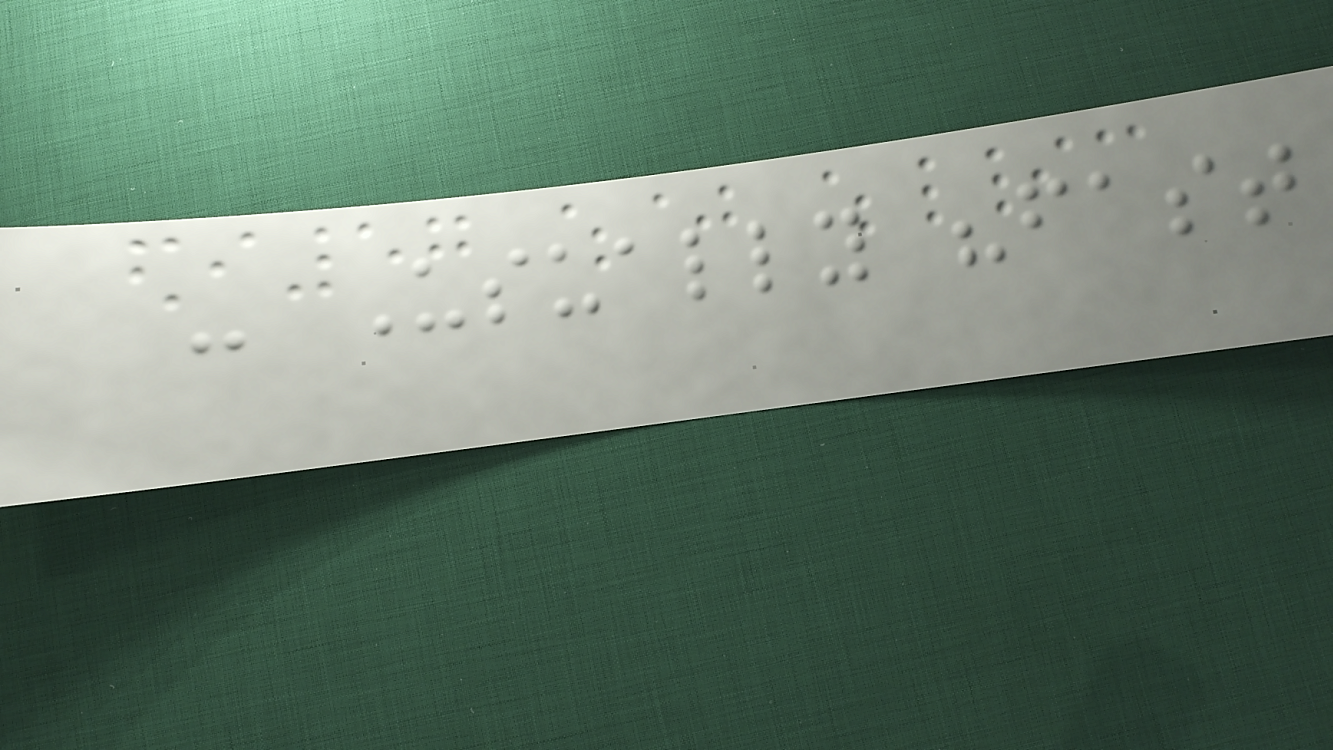- Usually "fast
